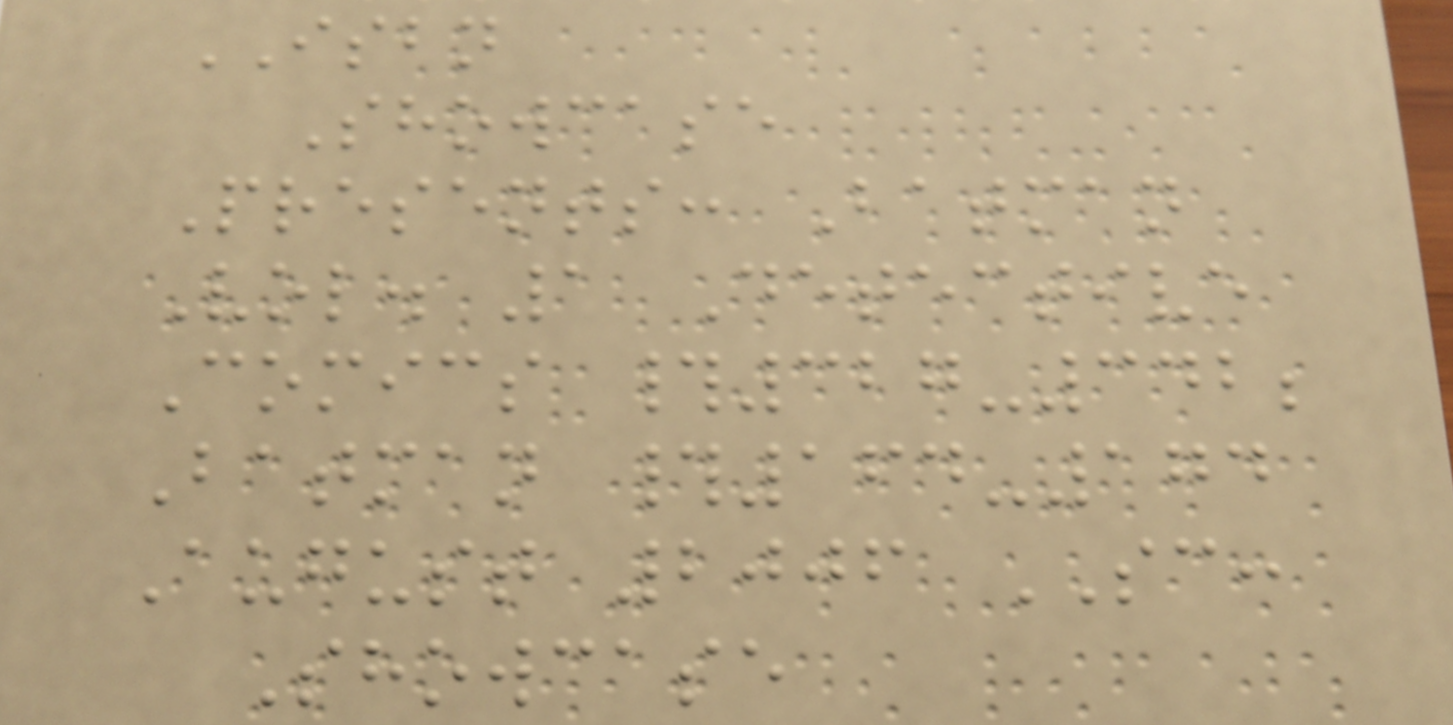ISBN
Showcase
Presents: Batman
Vol. 1 Detective
Comics #327-342;
Batman #164-174
August 2006 SC:
Showcase
